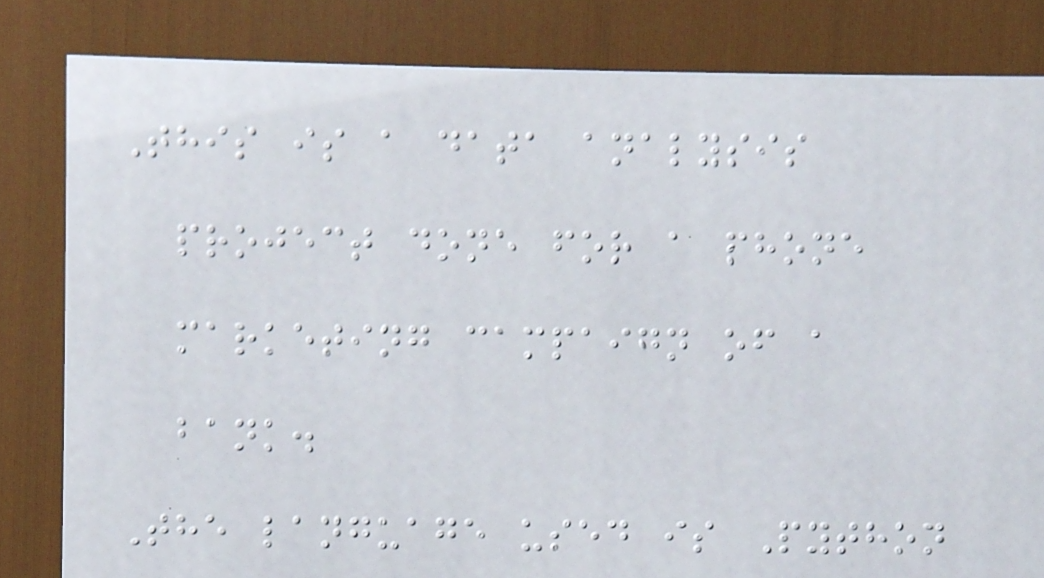This is a data analysis
project done for a phone
marketing campaign of a
bank.
The language used is Python
